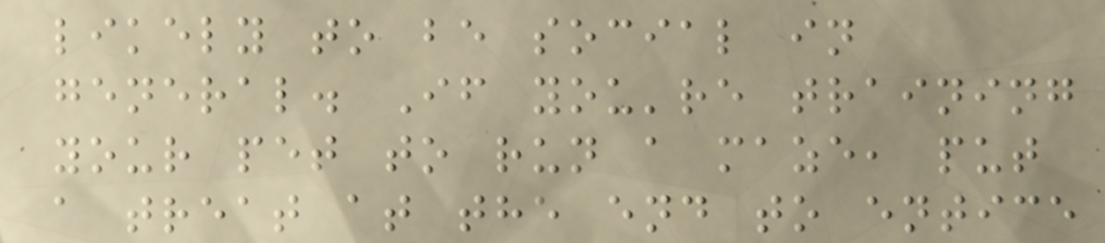likely to be social in
general. If you're training
your pet to run a maze, put
a treat at the end to entice
